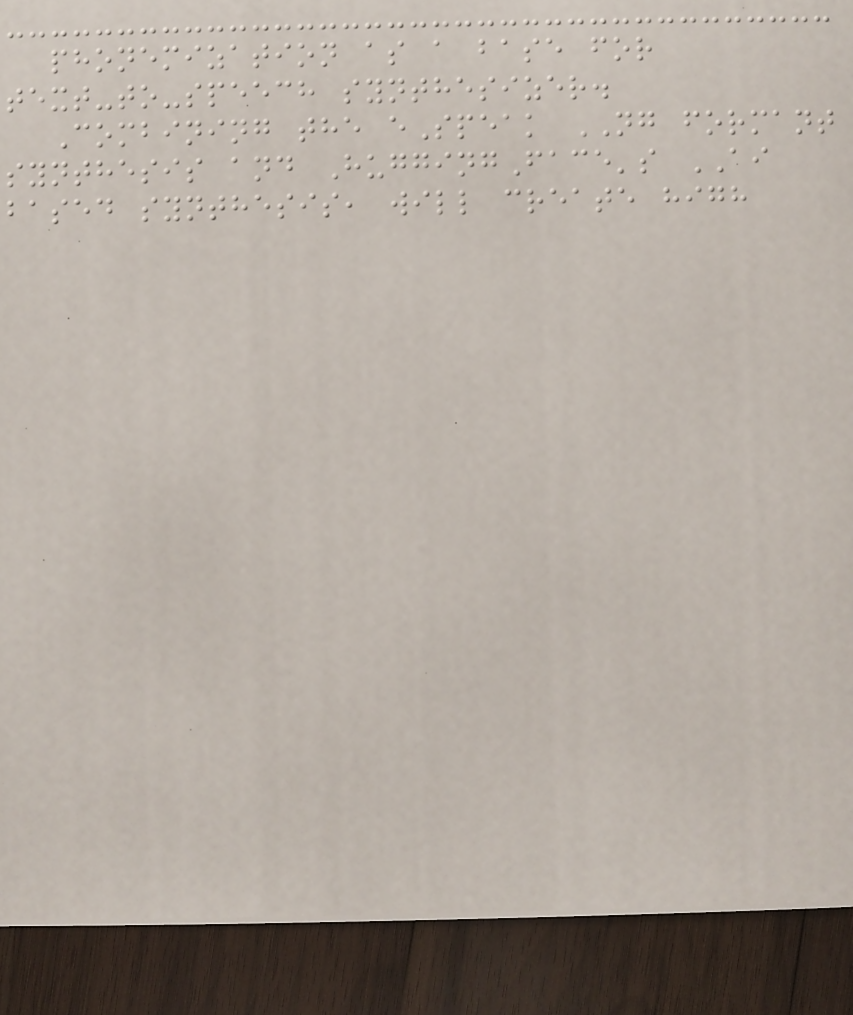phonemization as a base for
text-to-speech synthesizer.
Combining the eSpeak NG formant
synthesis and HuggingFace's AI
based synthesis, will create high
